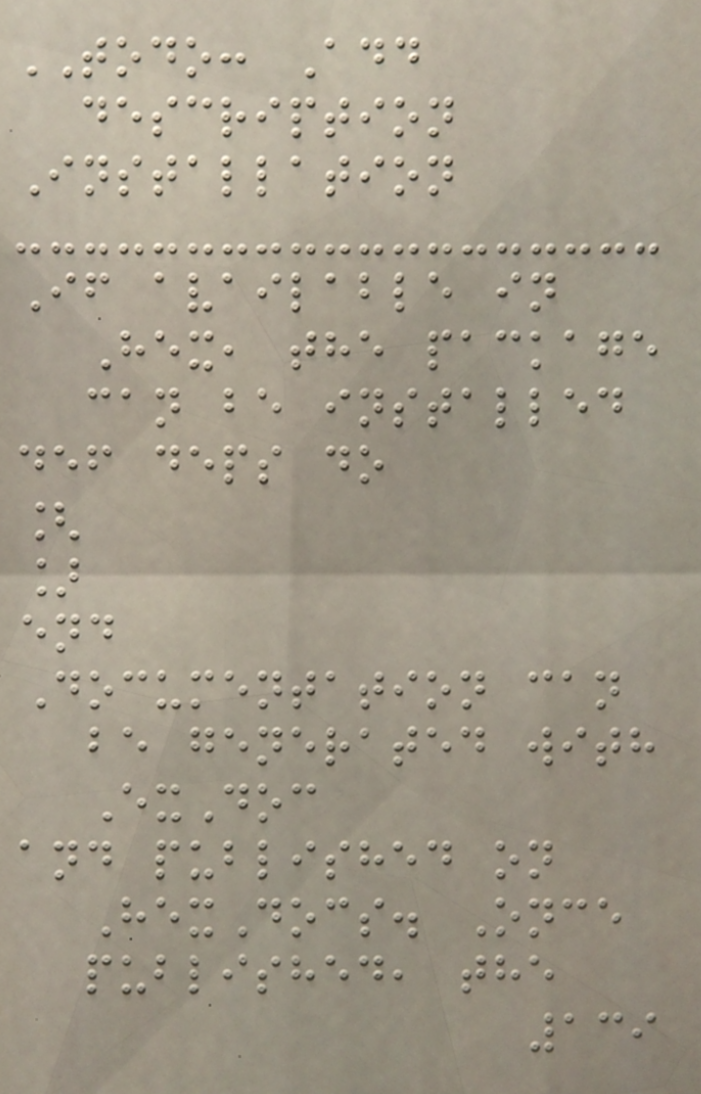TODO: Add
description
Installation
If available in
Hex, the package
can be installed
def deps do
[
]
end
Documentation can
be generated with
ExDoc
and published on
HexDocs. Once
published, the
139
